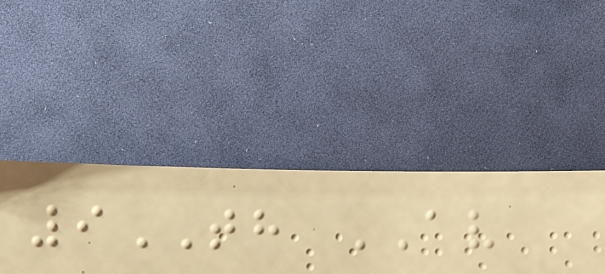9TH AV
